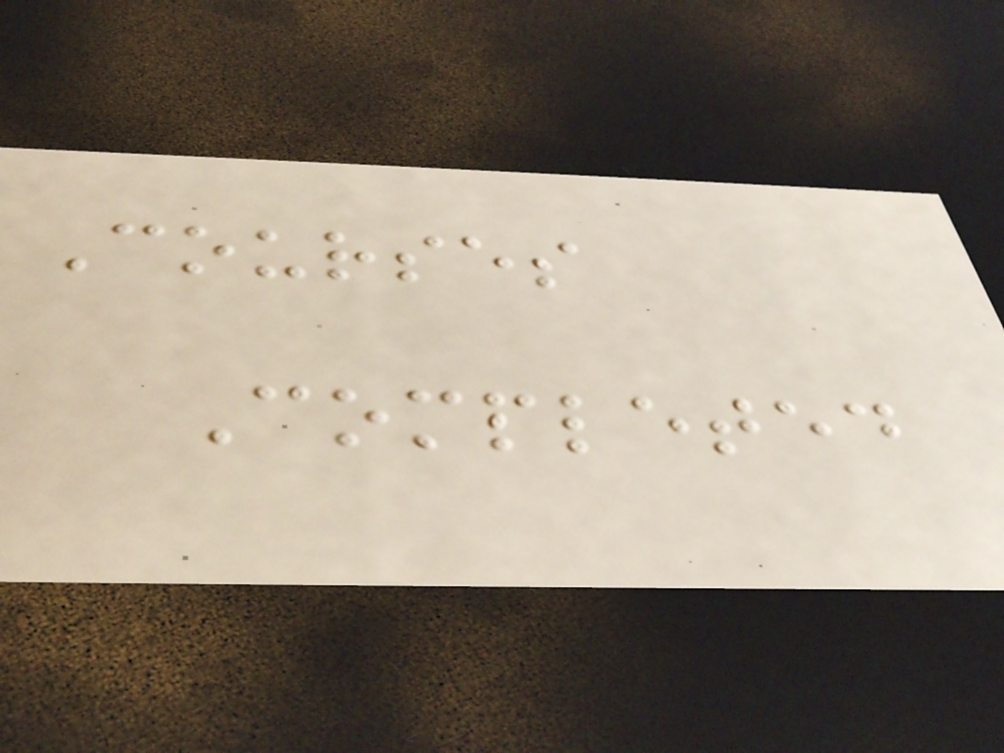Courses
Completed
